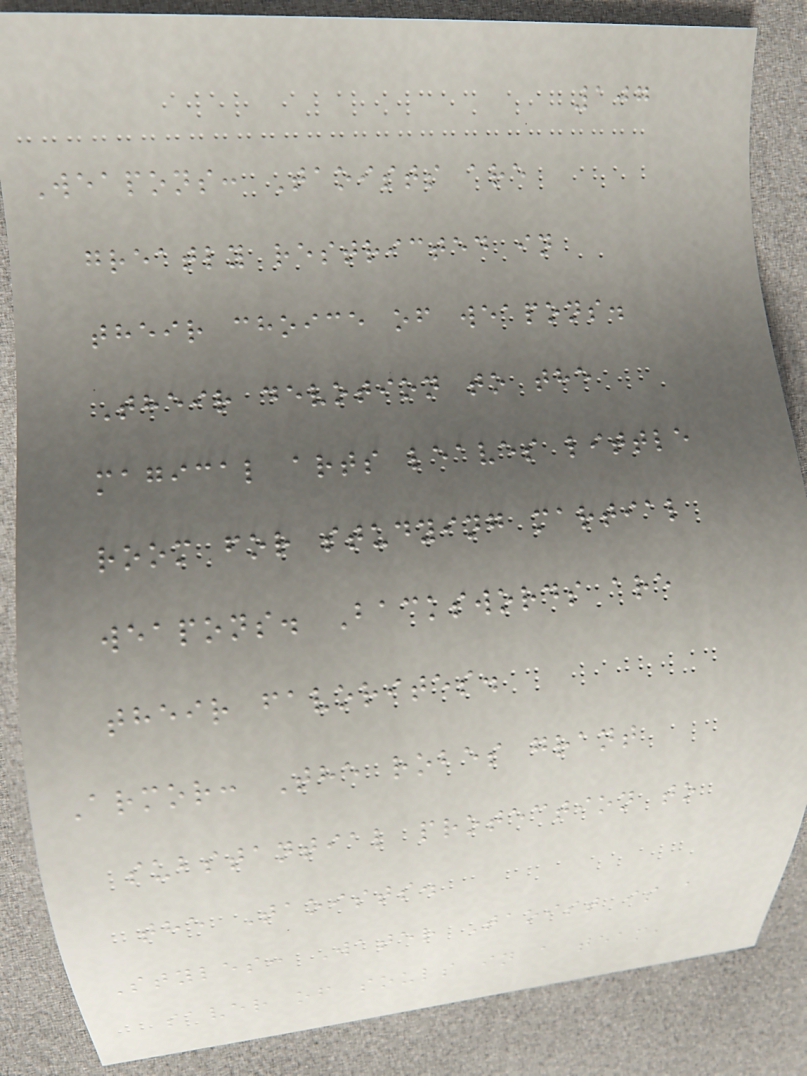107
Weapons: Taoists are
greatly restricted in
their choice of weapons.
Their devotion to the
magical arts leaves little
room for studying martial
weapons. Backswords are
their favorites.
Armor: The robes grant
substantial protection to
the Taoists.
Styles: Water Taoist is a
saver of souls in a team,
